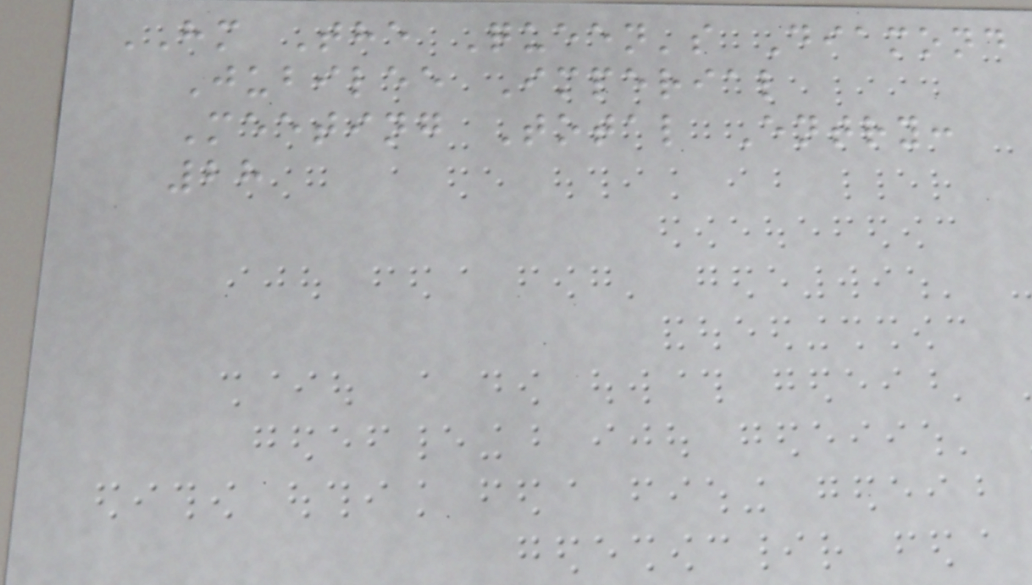HM The Queen's Diamond
Jubilee Imperial
Meeting Total Entry:
28
